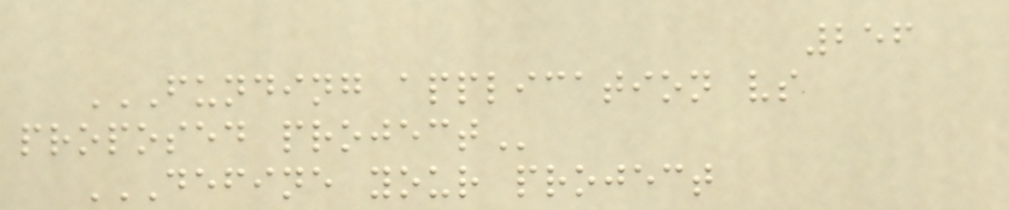256
FUNDING APPLICATION VS
PROPOSED PROJECT
DEFINE YOUR PROJECT
